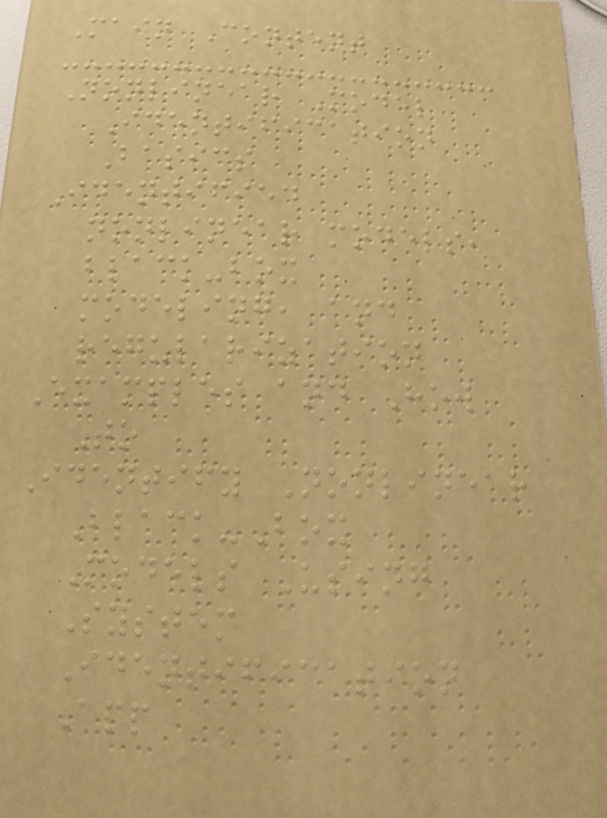Main Content
Nonlinear Model
Identification
Basics
Identified
nonlinear models,
black-box
modeling, and
regularization
Examples and How
To
Identify Nonlinear
Black-Box
Models Using
System
Identification
App
